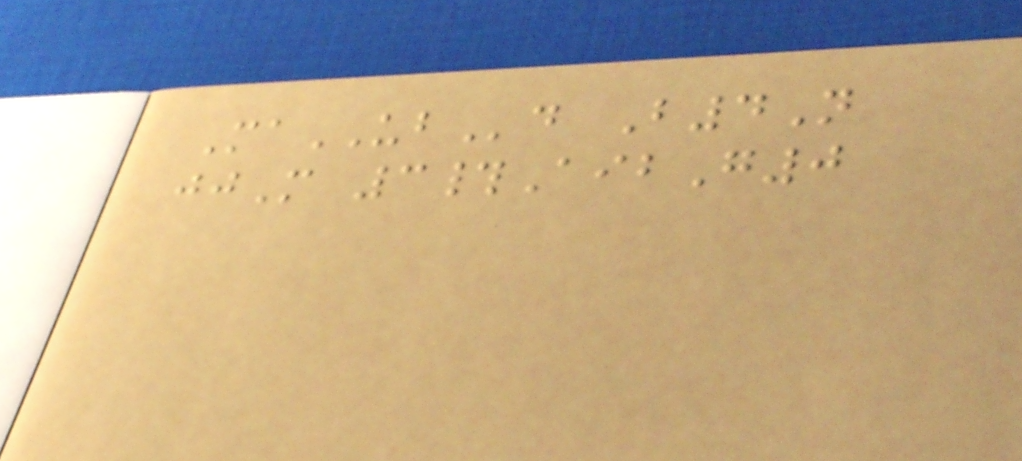MaUBd B4N
jjM 3#AibG0
